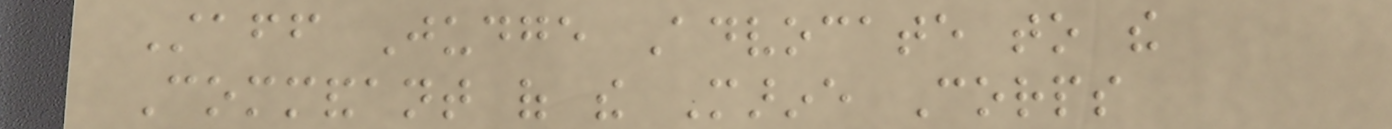Staff Judge Advocate to the
Commandant of the Marine Corps
